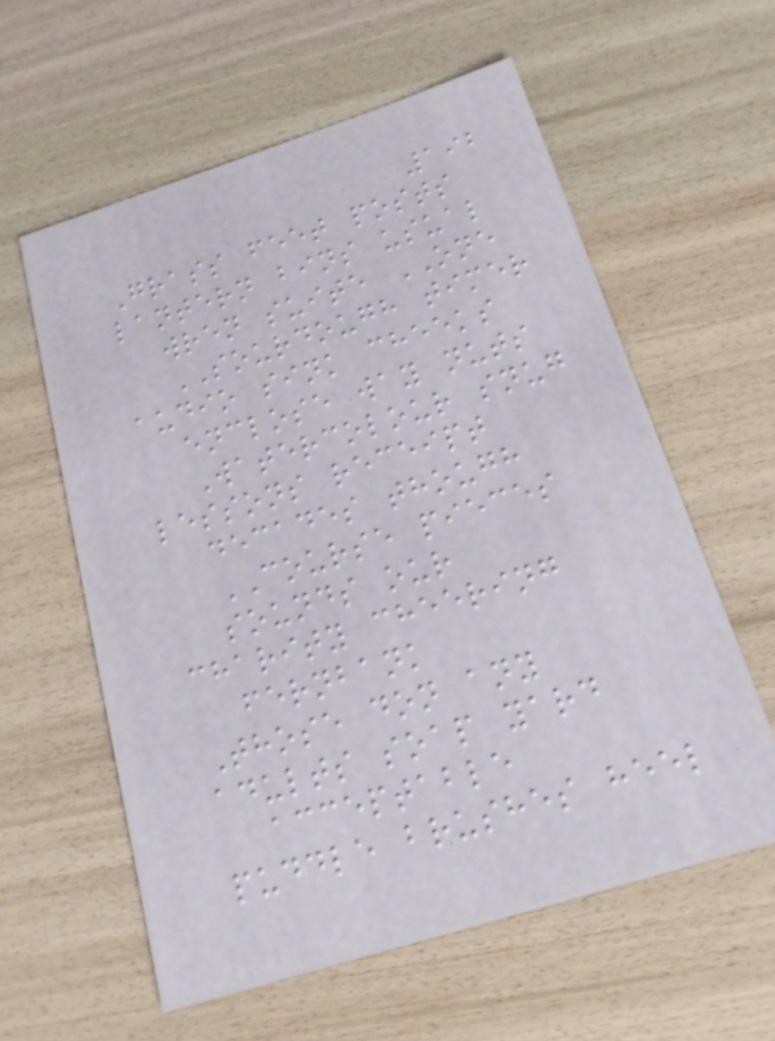192
Grass feet posts
lantern bins usual
wren suite ONE
SOURDOUGH timer
audio sink cheeks
enclose way nuts
Watercolour snug
lessons receipt
decades though
COURSE pieces
sounds our
charity cheering
fernbank
Those don any
adults soap yard
acceptable
puddle brushes heel
